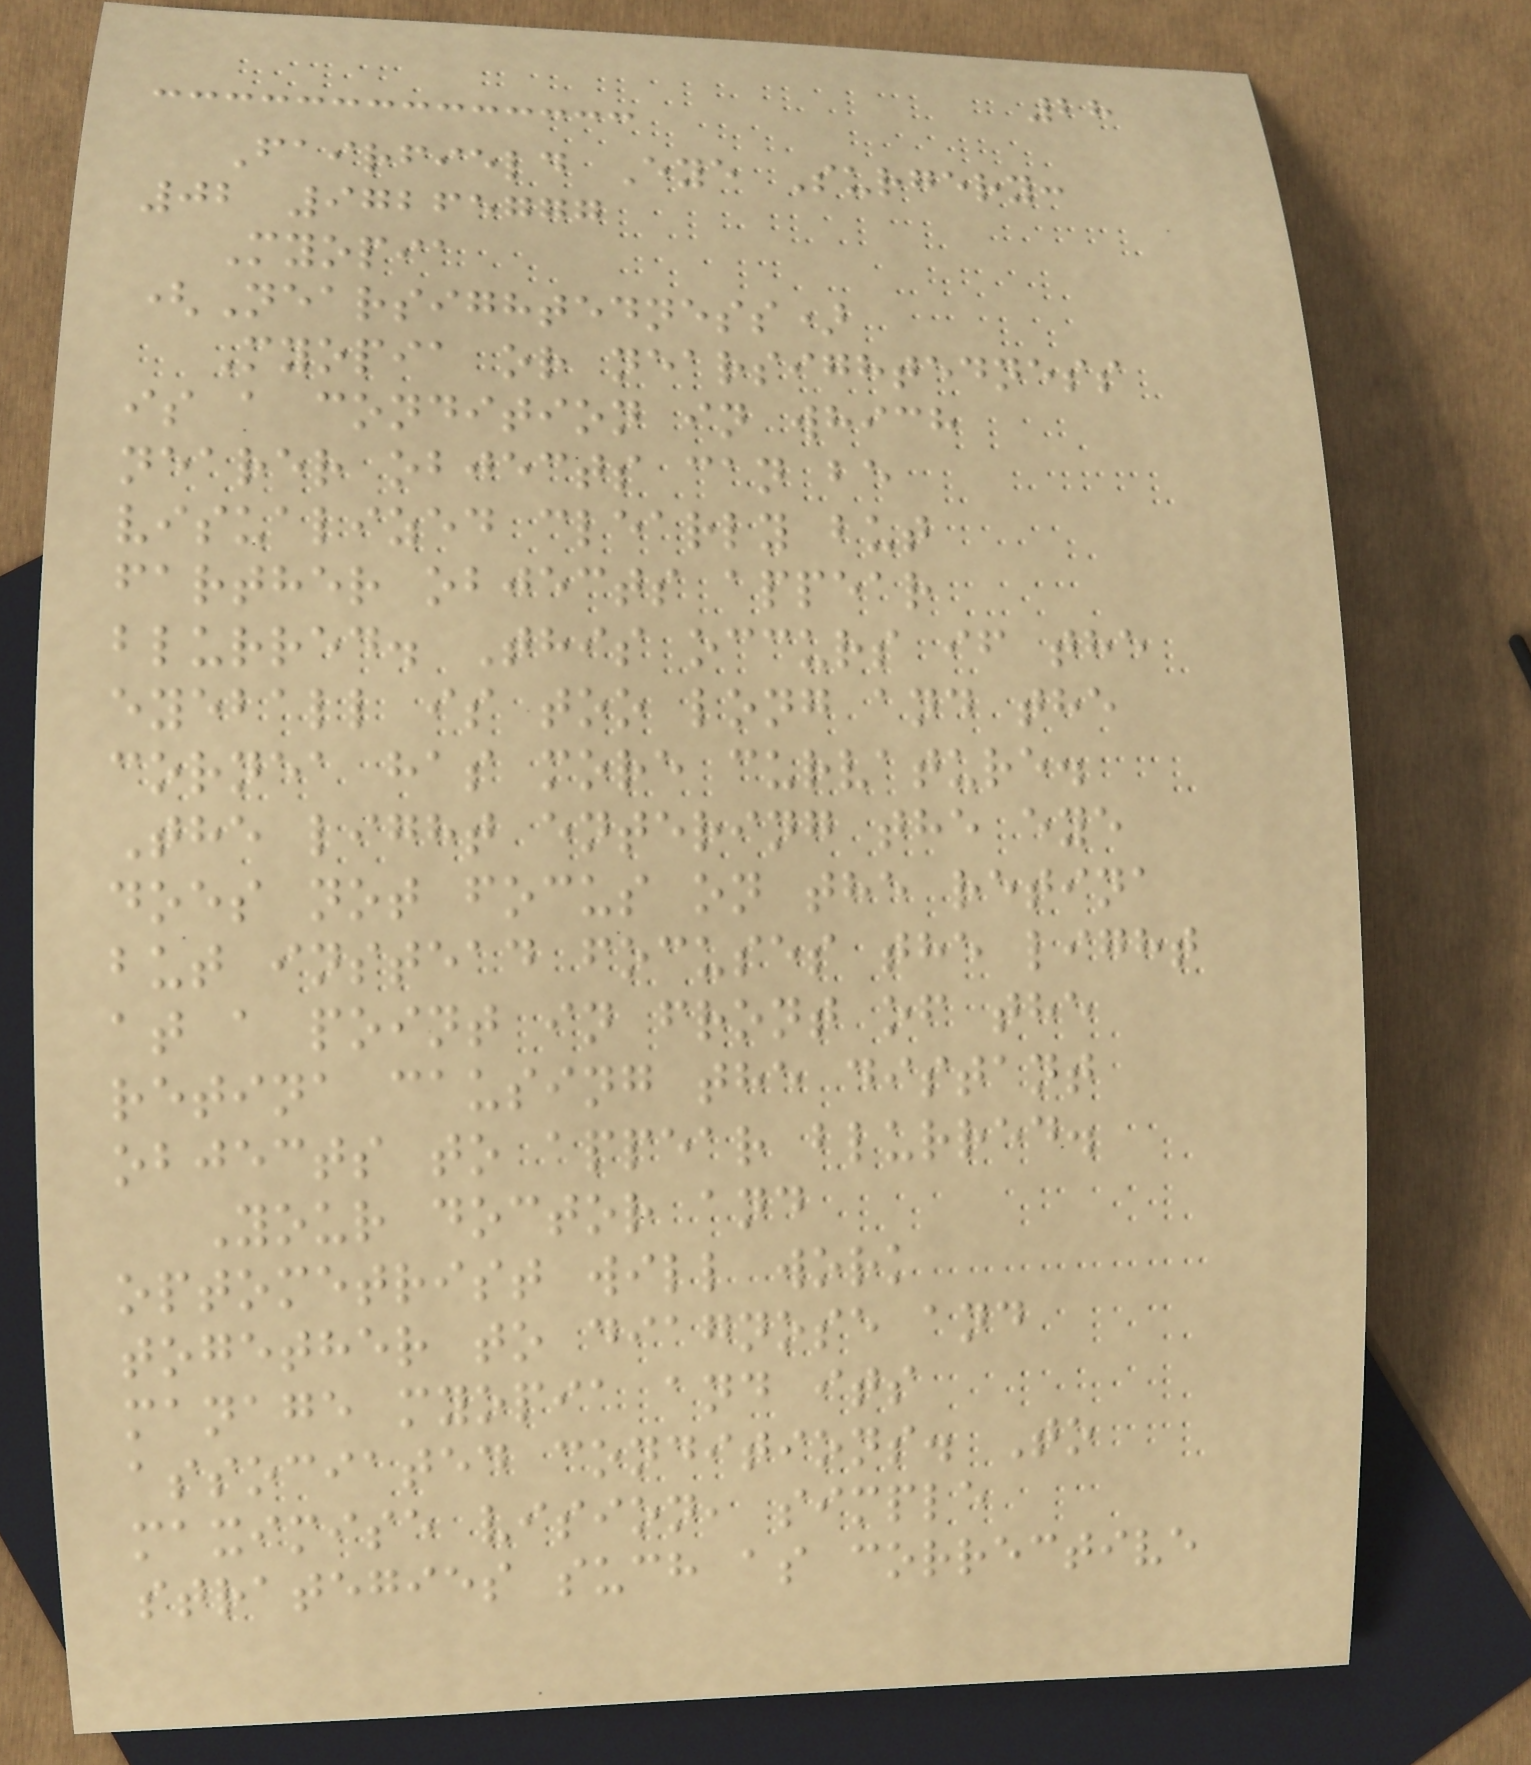28
Fairfield Eye Surgery:
02 97265777
Myopia
(Nearsightedness)
Myopia or nearsightedness
is a condition in which
nearer objects can be
visualized clearly but
farther objects appear
blurred. This occurs if the
eyeball is too long and the
cornea has more curvature.
The light entering the eye
does not focus on the retina
but instead focuses the light
at a point in front of the
retina causing the distant
objects to appear blurred.
Your doctor and
optometrist will work
together to diagnose and
manage myopia and its
associated conditions. To
maximise vision, simple
strategies such as corrective
